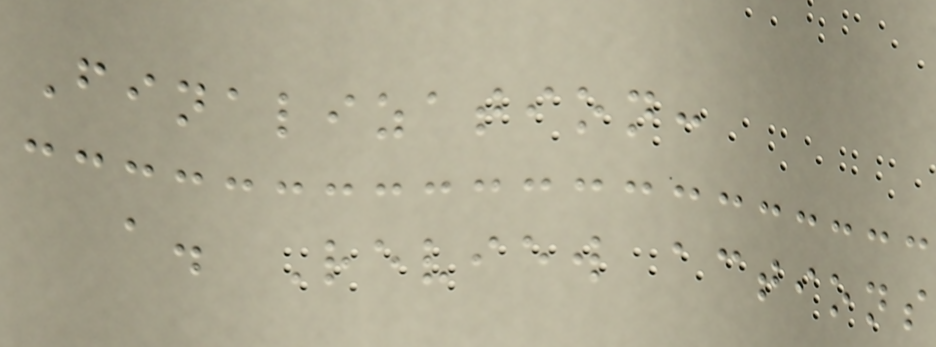Finalization:
a. Review actions
